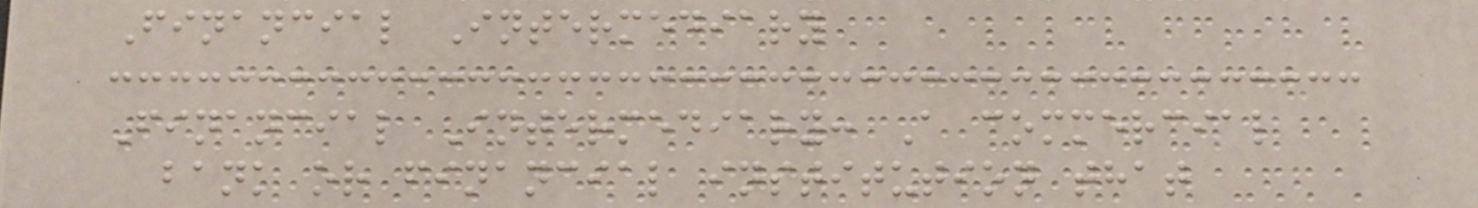Financial Intermediary
Financial Intermediary: A commercial
bank or financial institution that
